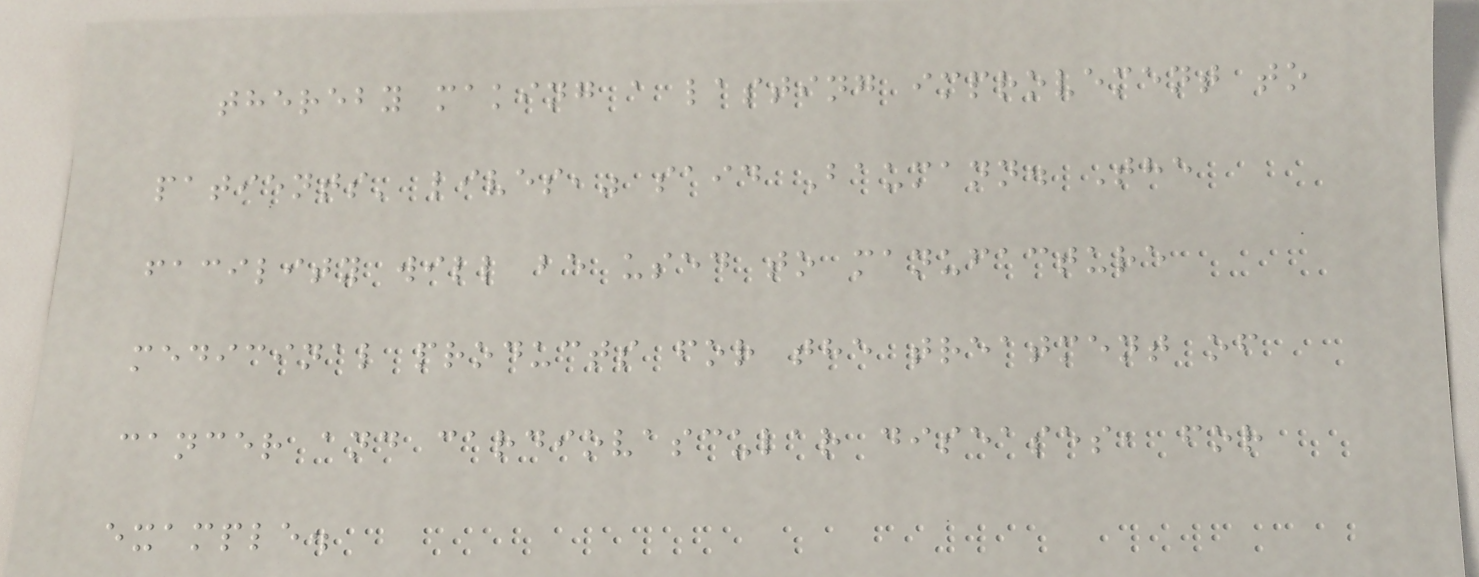thereby making a lasting improvement to
patients' lives," said Baumann. The
facility will be used to manufacture
medicinal products for the treatment of
cancer and cardiovascular diseases, for
example.
